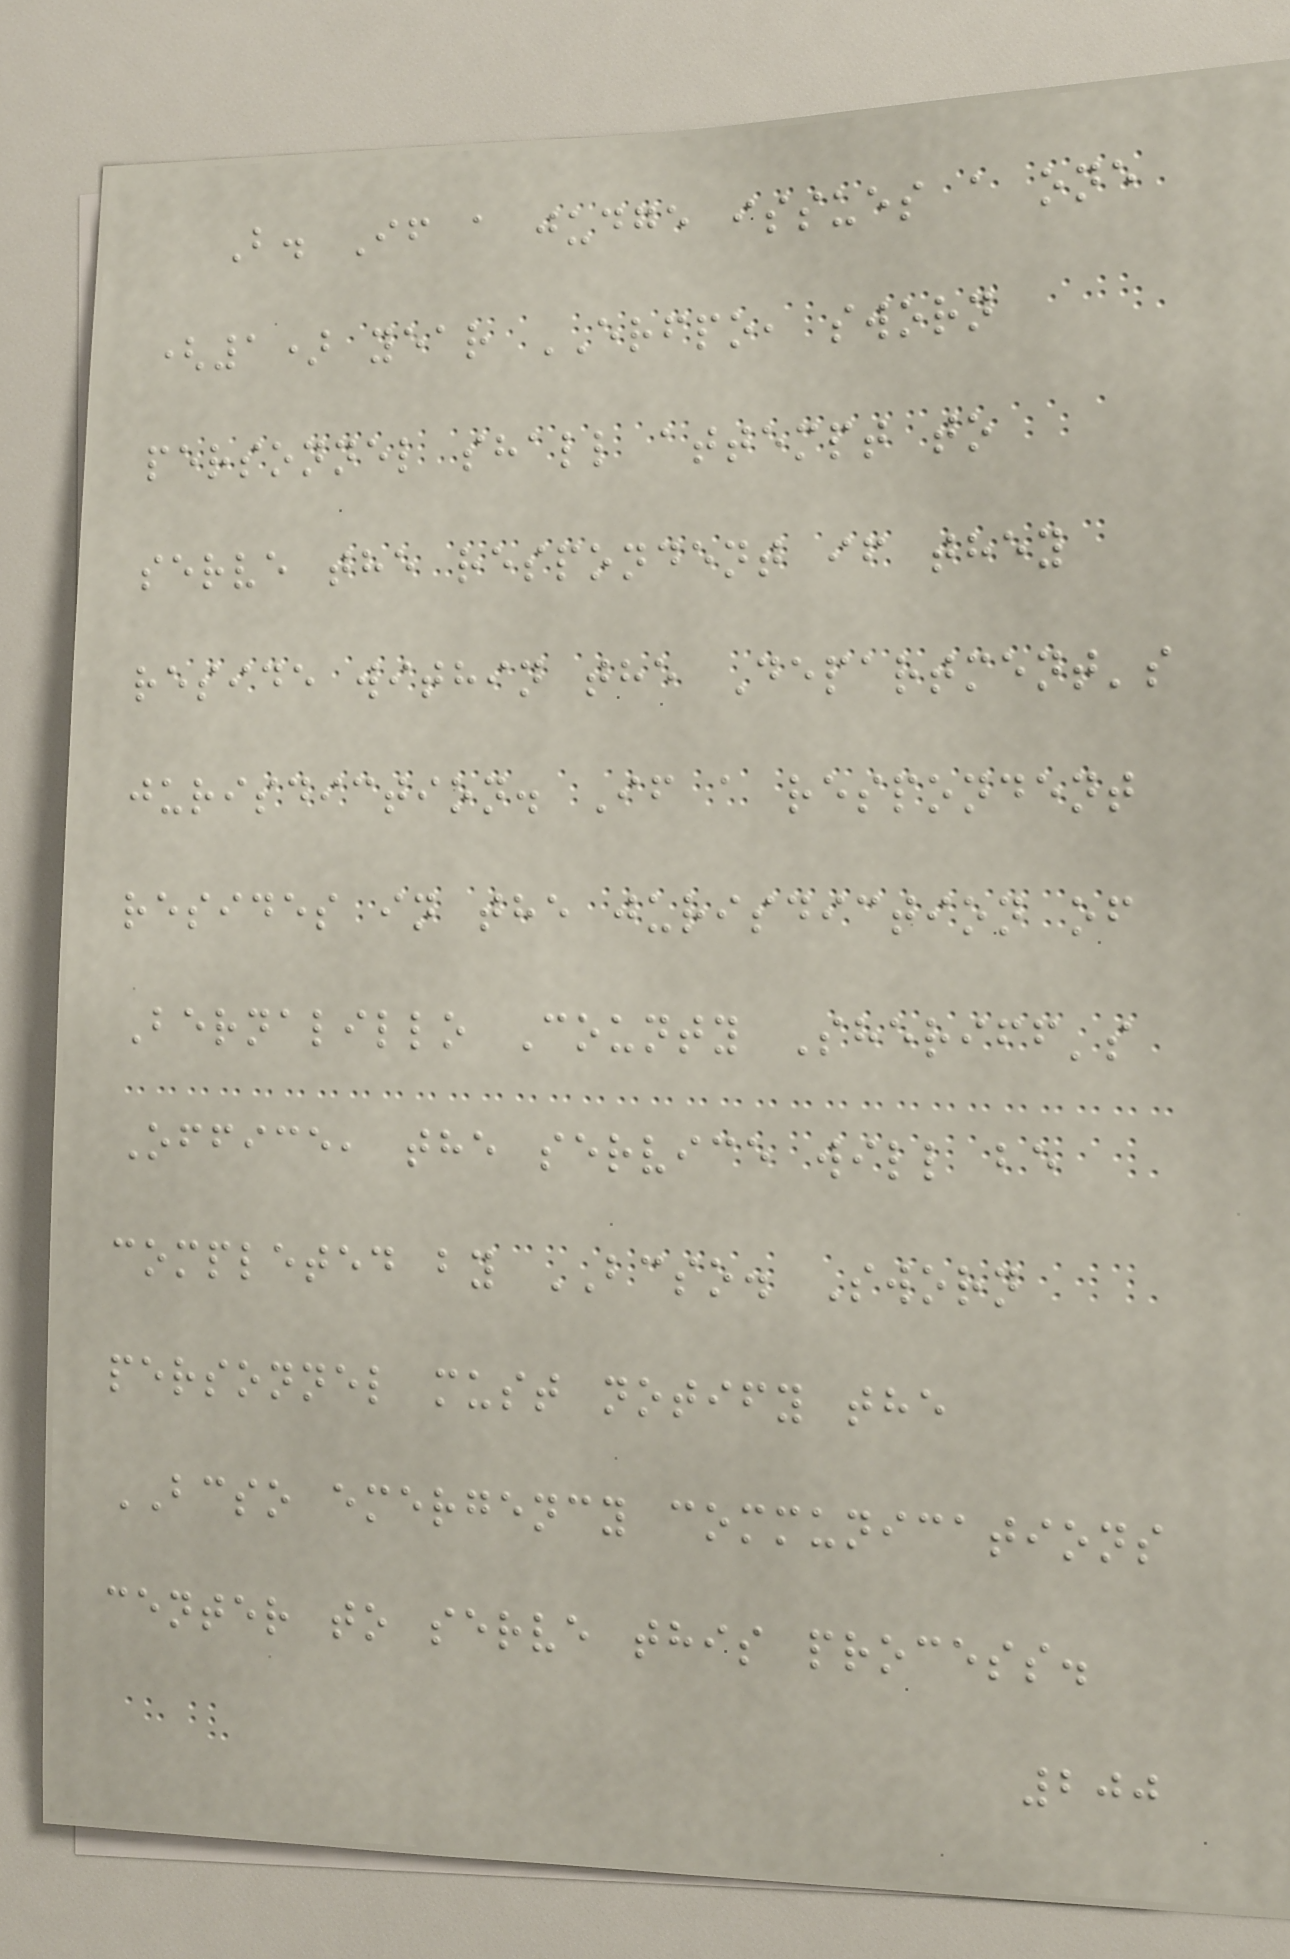B. If a judge issues a one
(1) year ERFPO, sworn
personnel shall attempt to
serve the respondent if they
reside within the Department's
jurisdiction. If a respondent
resides in the jurisdiction of
Bernalillo County Sheriff's
Office, the service will be
completed by BCSO. Sworn
personnel must notify the
BCSO emergency communications
center to serve this process.
200
